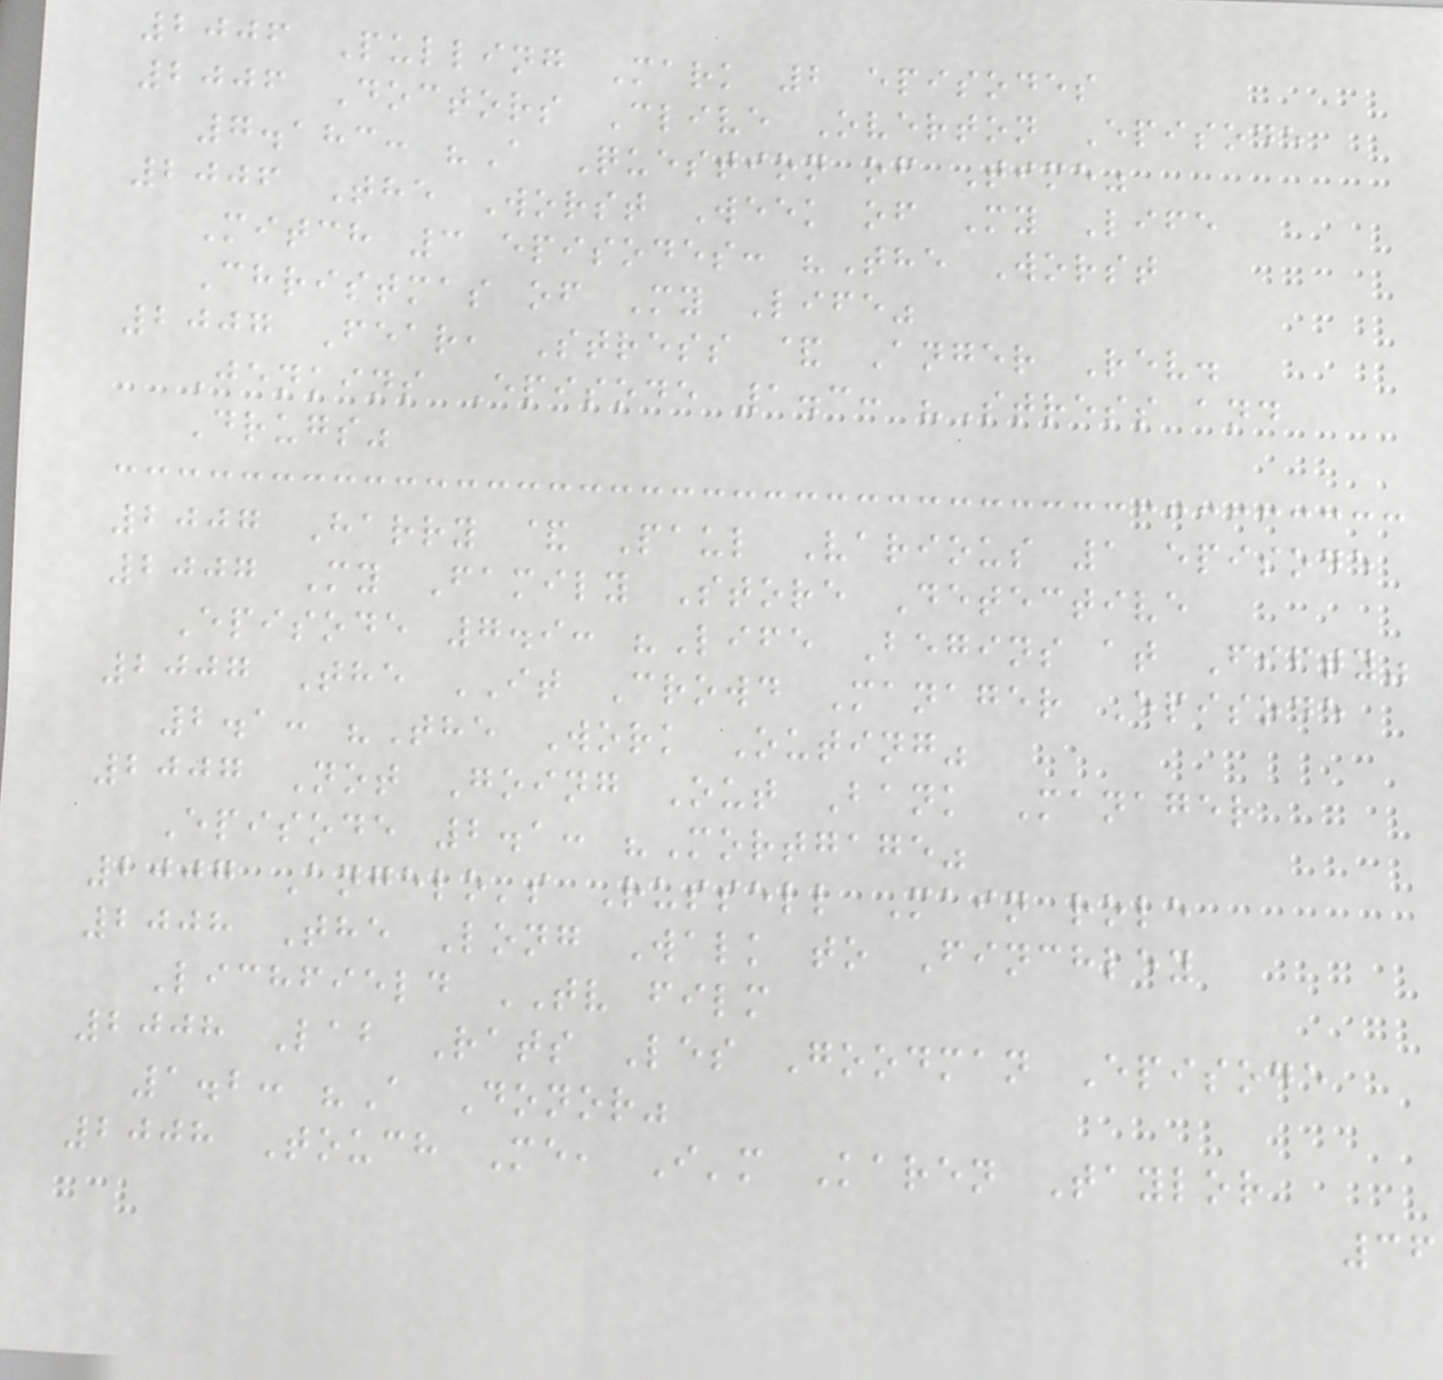2006 Pulling Mark 2 episodes
2006 Doctors Clive Overton Episode
7.183: "A Question of Time"
2006 The Worst Week of My Life
Mitch 3 episodes: "The Worst
Christmas of My Life"
2007 Fear, Stress & Anger Rev.
Jenkins Episode 1.3: "Stress and
Drugs"
2007 Harry & Paul Various 1 episode
2007 My Family Store Detective
Episode 7.9: "Life Begins at Fifty"
2007 The IT Crowd Manager Episode
2.1: "The Work Outing"
2007 Not Going Out Bank Manager
Episode 2.1: "Mortgage"
2007 Angelo's Russell Main role
2008 The Long Walk to Finchley
Lichfield TV film
2008 Lab Rats Les Goodman Episode
1.2: "A Donor"
2008 Touch Me, I'm Karen Taylor
36
